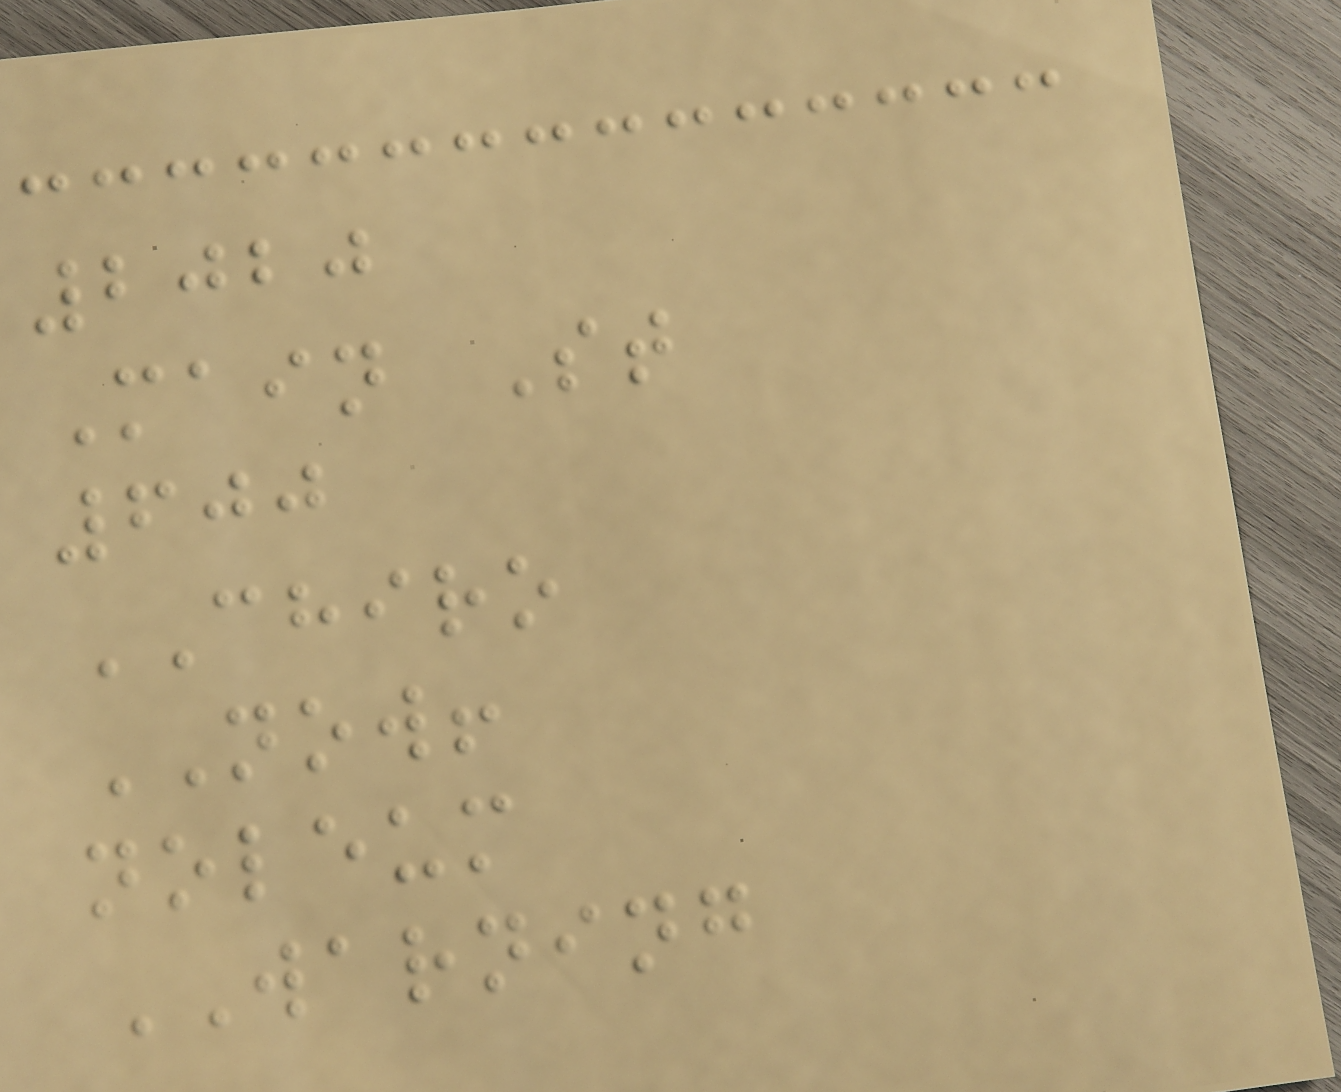2020
Main St
600
CHIRO
NOW!
noleum
WARNING
